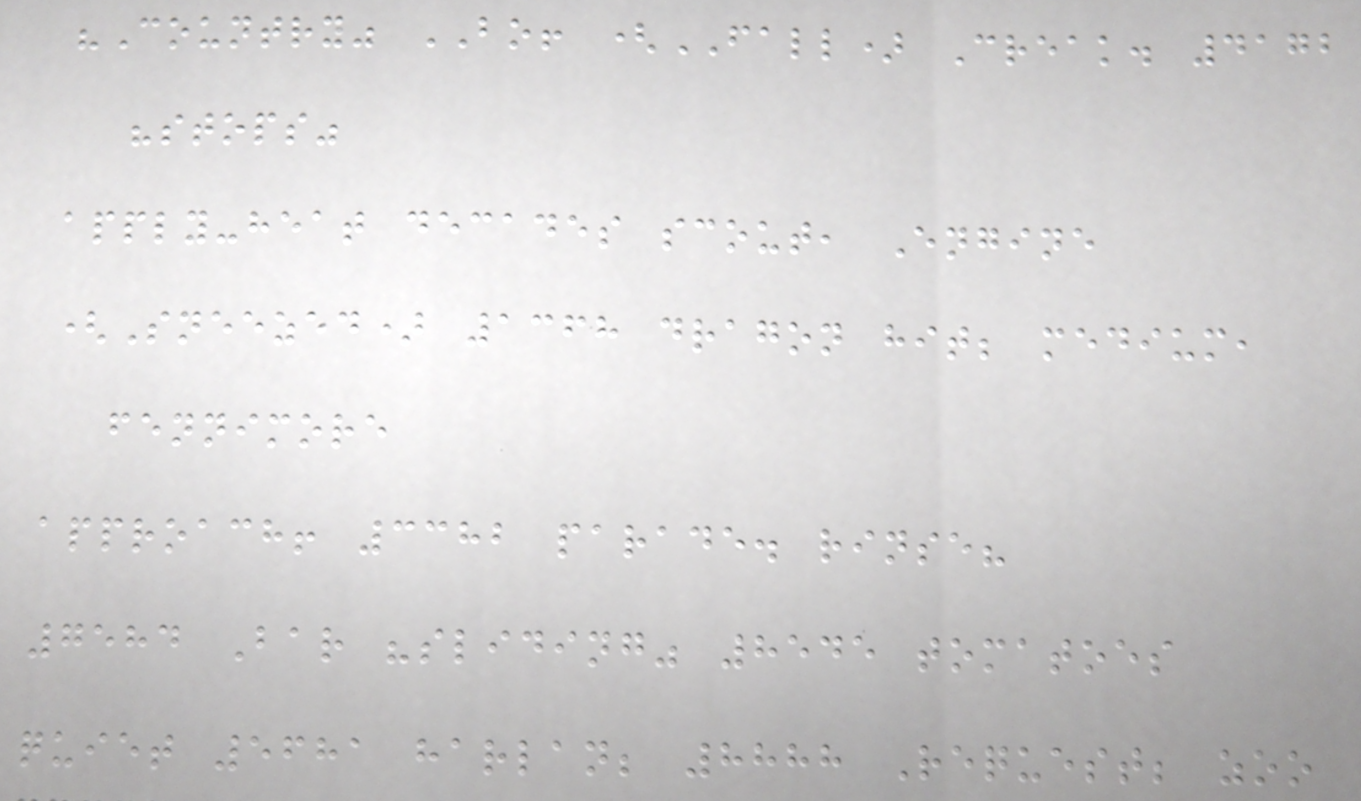"Country" BO! (FALL) Creak. 4172
"stops"
apply-heat decades scout, Engine
(Sneezed) 1368 dragon hit; medium,
fennimore
approach! 3382 parade. rinse?
7584 Bar "sliding" 8545 tomatoes
quiet 5681 harlan; 8888 Request; zoo
